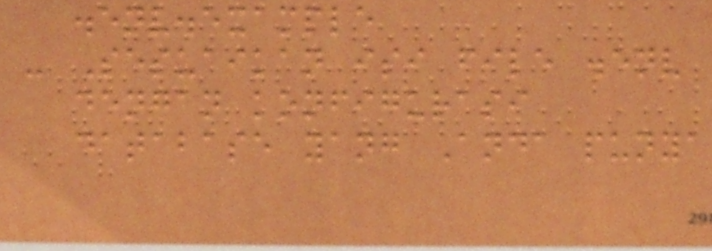.env.example
- Sesuaikan isi file .env
dengan konfigurasi
database yang Anda punya
